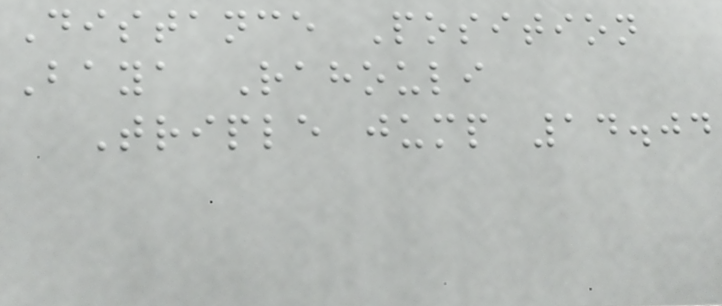Distance Position
Baya Rahouli
Triple jump 14.04
